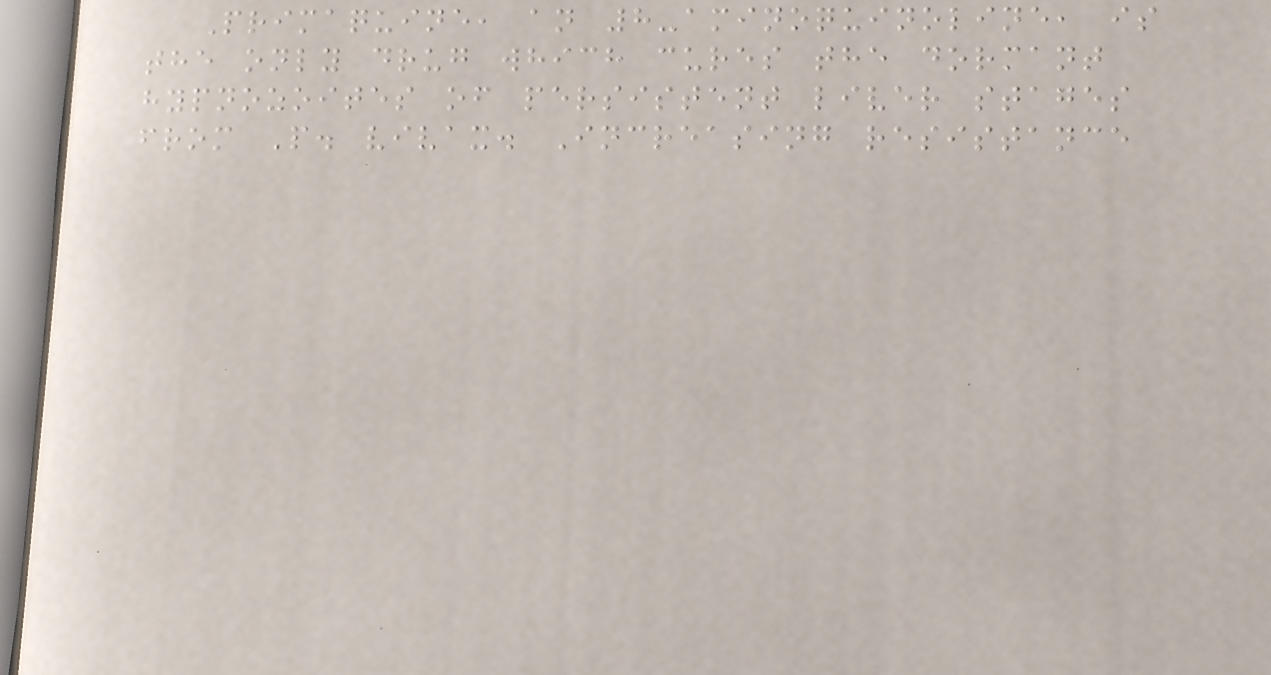Primaquine, an 8-aminoquinoline, is
the only drug which cures the dormant
hypnozoites of persistent liver stages
from P. vivax. Increasing resistance
